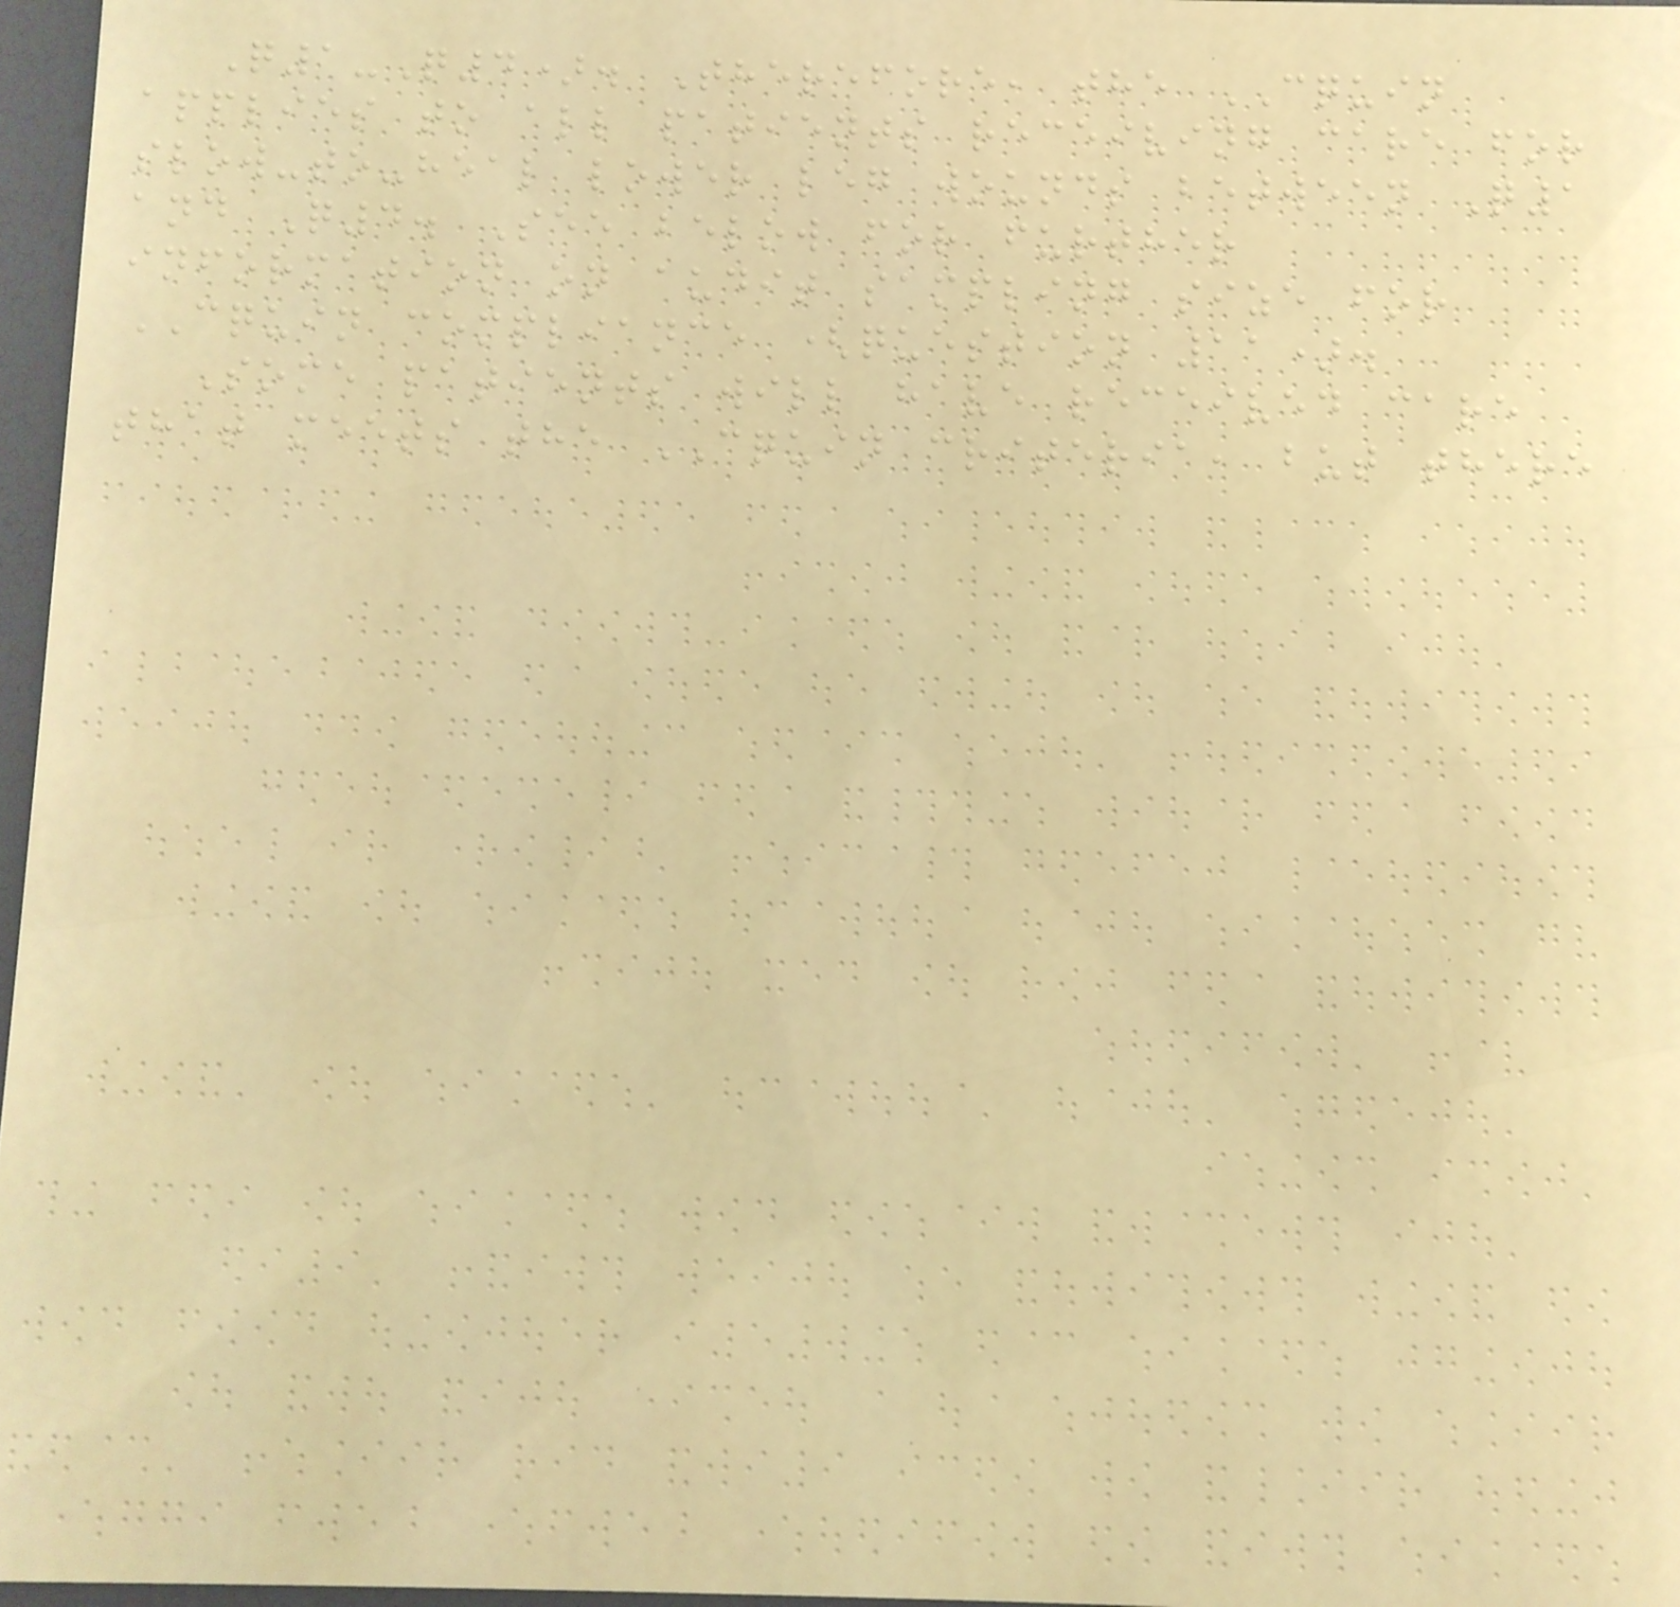Q1-Q4). Therefore, the CQUIN
applies to all patients receiving care for
slow-to-heal lower leg wounds between Q1
and Q4. See below for further
information on audit sampling size for
CQUIN compliance (question 11).
Some patients will have received care
that meets the CQUIN criteria, but there
